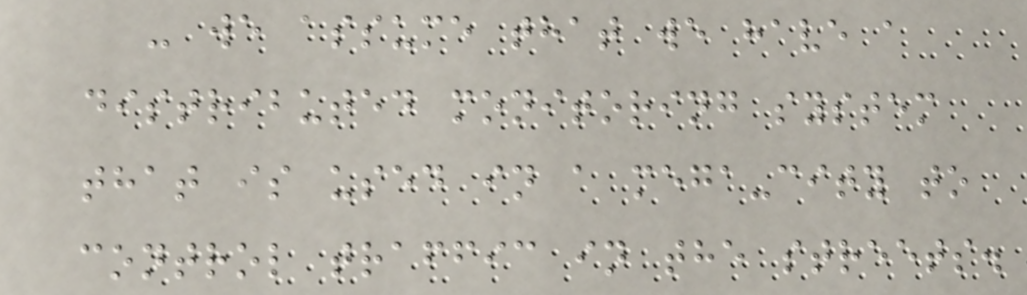- we assume that we have a
distributed monitoring system
that is used in a mega-city to
control traffic in the streets.
